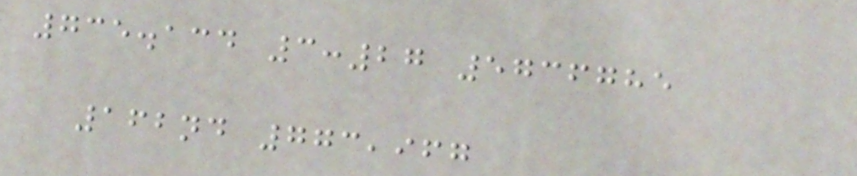735.134 3:27 5736785
162nd 773,967
